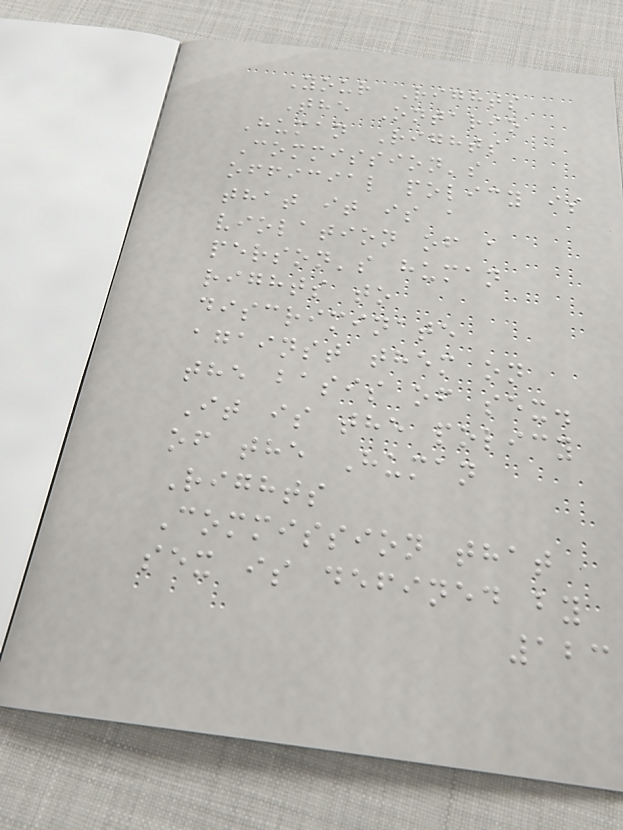Your Rights
The Ontario
Human Rights
Commission's
official policy is
that it is a
violation of a
person's human
rights to
discriminate
against them on
the basis of sex.
It is the policy
of the Human
Rights
Commission that
sex is defined by
123
